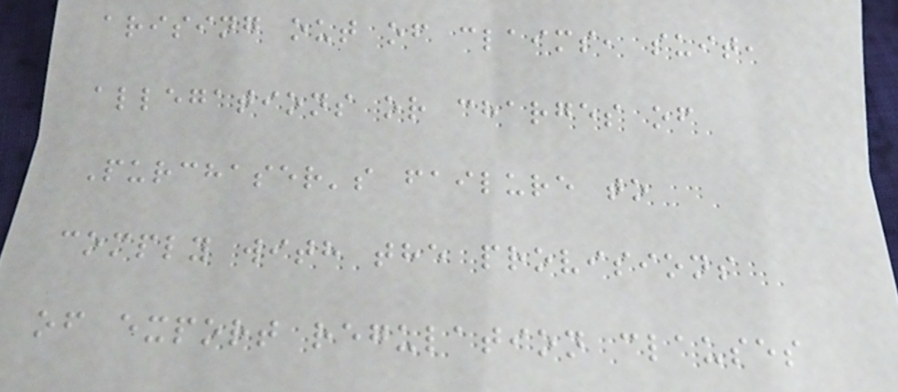arising out of claims, suit,
allegations or charges of
Purchaser's failure to
comply with the provisions
of export regulation clauses
